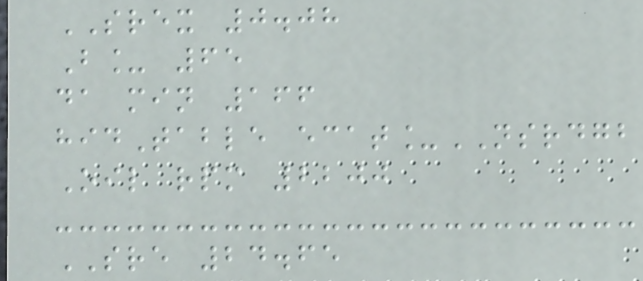SREX 0.08
B_ 65
da min 166
hidTable ecat_NSRDGB
Oil rpm 2200
SRE 24.65
